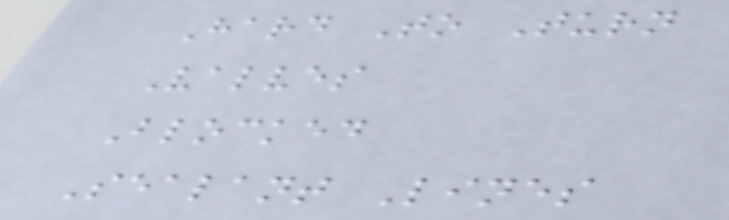Hard To Turn
Valves
Blocked
Sealant Lines
